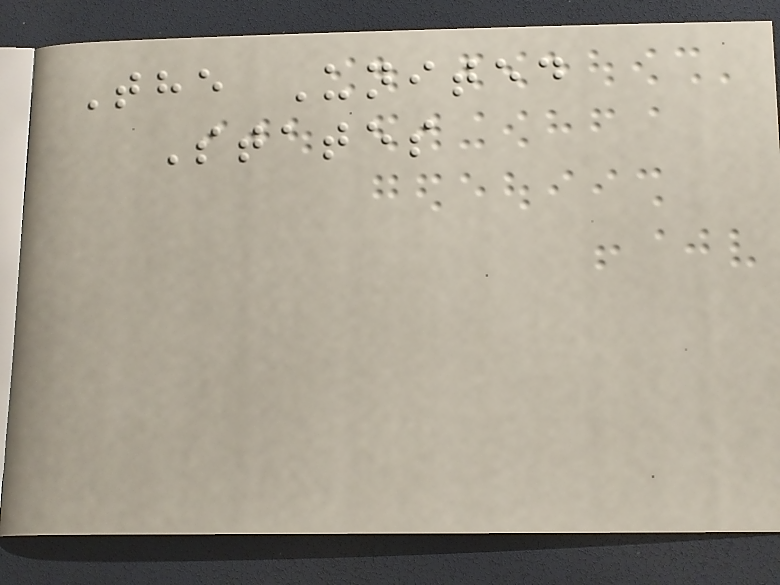The United
States
